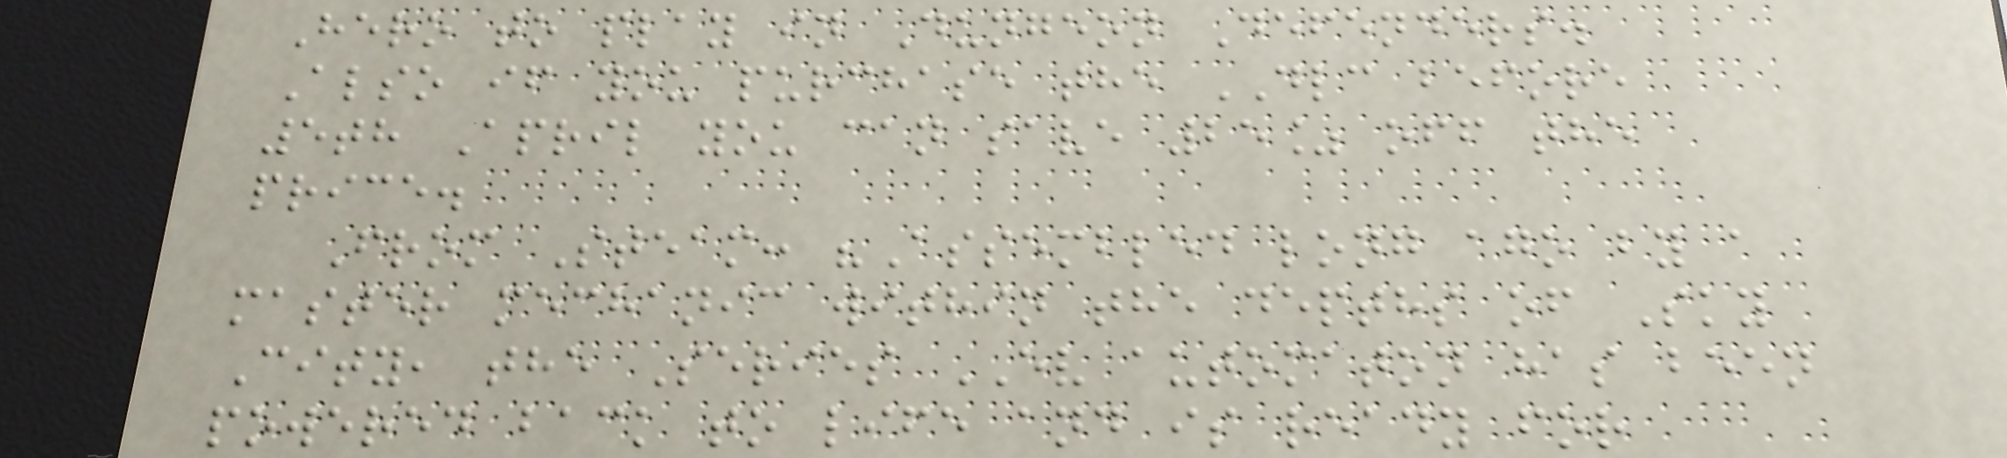Hero to play in Dungeon Defenders.
Also if you purchase the DLC before
5th April you can save 25% off the
price.
From Steam: "Assembled long ago by a
master mechanic within the depths of Sky
City, the Series EV automaton has been
powered back to life and is ready for
